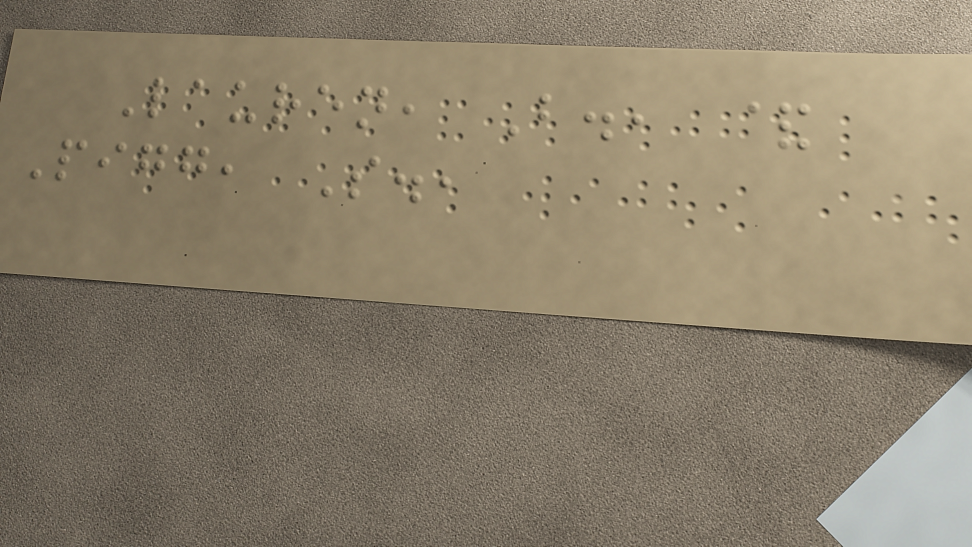Lauren, B., &
Pigg, S.,
